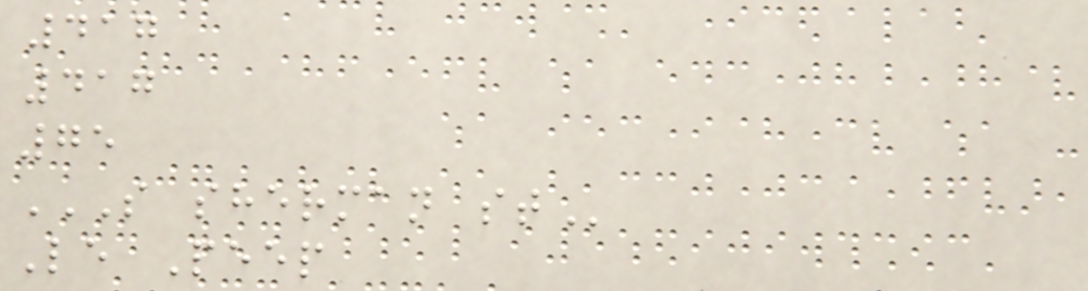417
417
75
S SHERMAN ST
Le Peep
